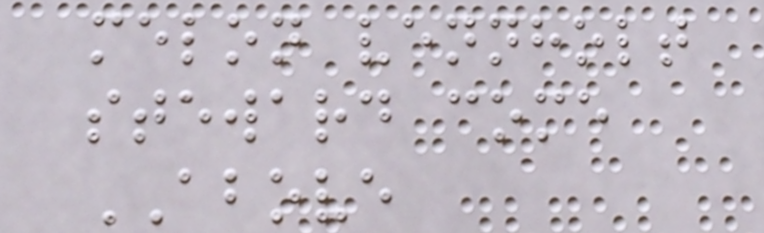melon vennholt
steward come
ABOVE
